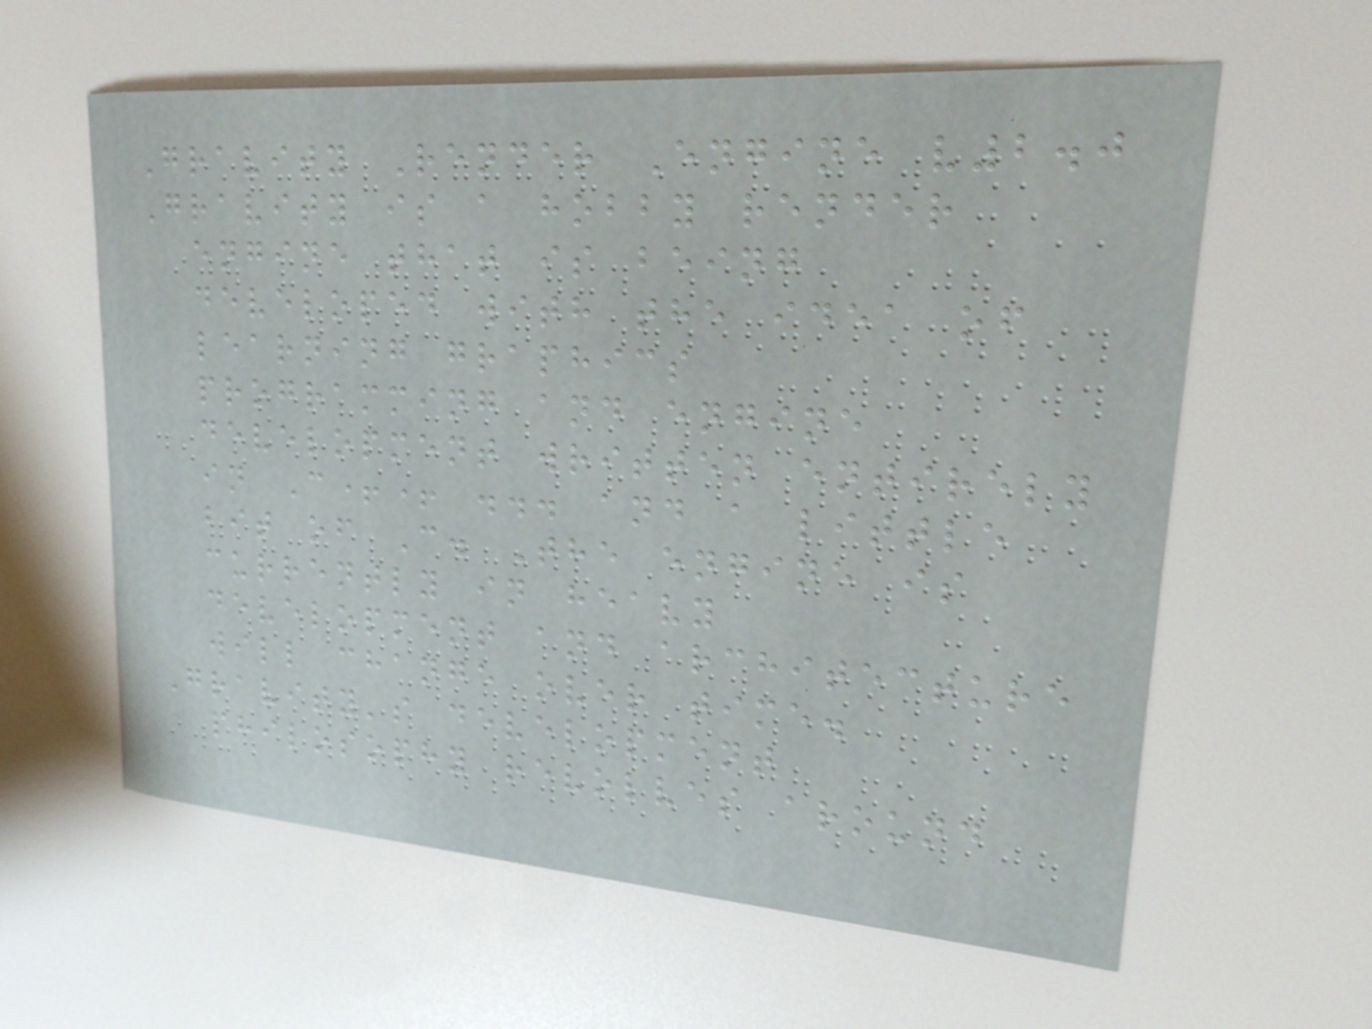Gravity Render Engine v2.0
Gravity is a hobby render
engine that is being
developed with the idea of
learning graphics
programming and engine
development written entirely
in C++ ... and a little
bit of C. The engine is
currently in heavy
development and architecture
will change over time.
Gravity's development
philosophy revolves around
